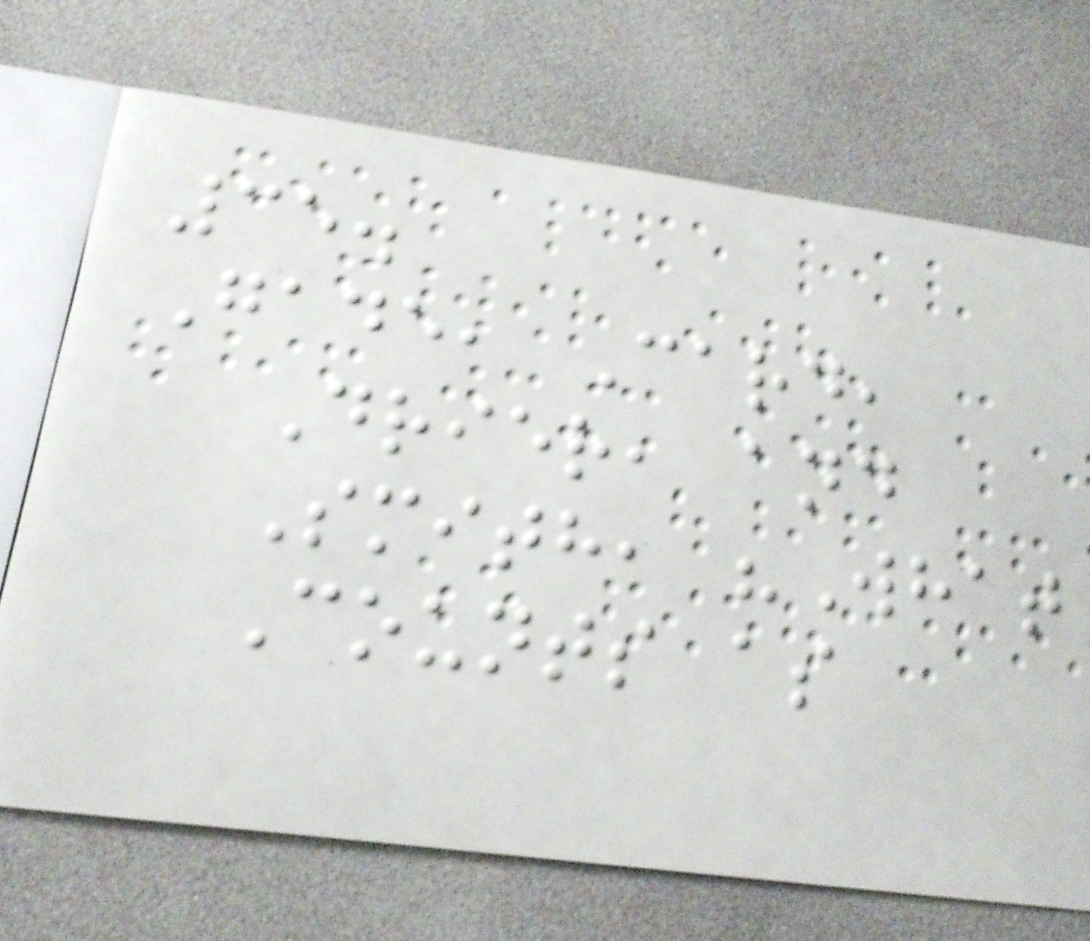35.
Gade, Card,
Drier, and
Smith, "What
Counts as
